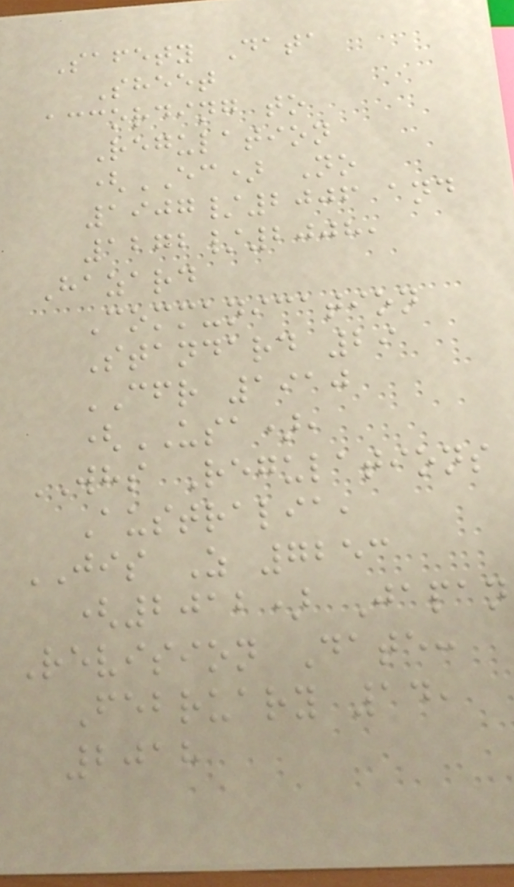Safety Data
Sheet
according to
Regulation
(EC) No
1907/2006 and
1272/2008,
Hazard
Communication
Standard 29
CFR 1910
(USA),
WHS Regulations
Australia,
JIS Z 7253
(2012) Japan
Revision Date:
February 14,
2018
